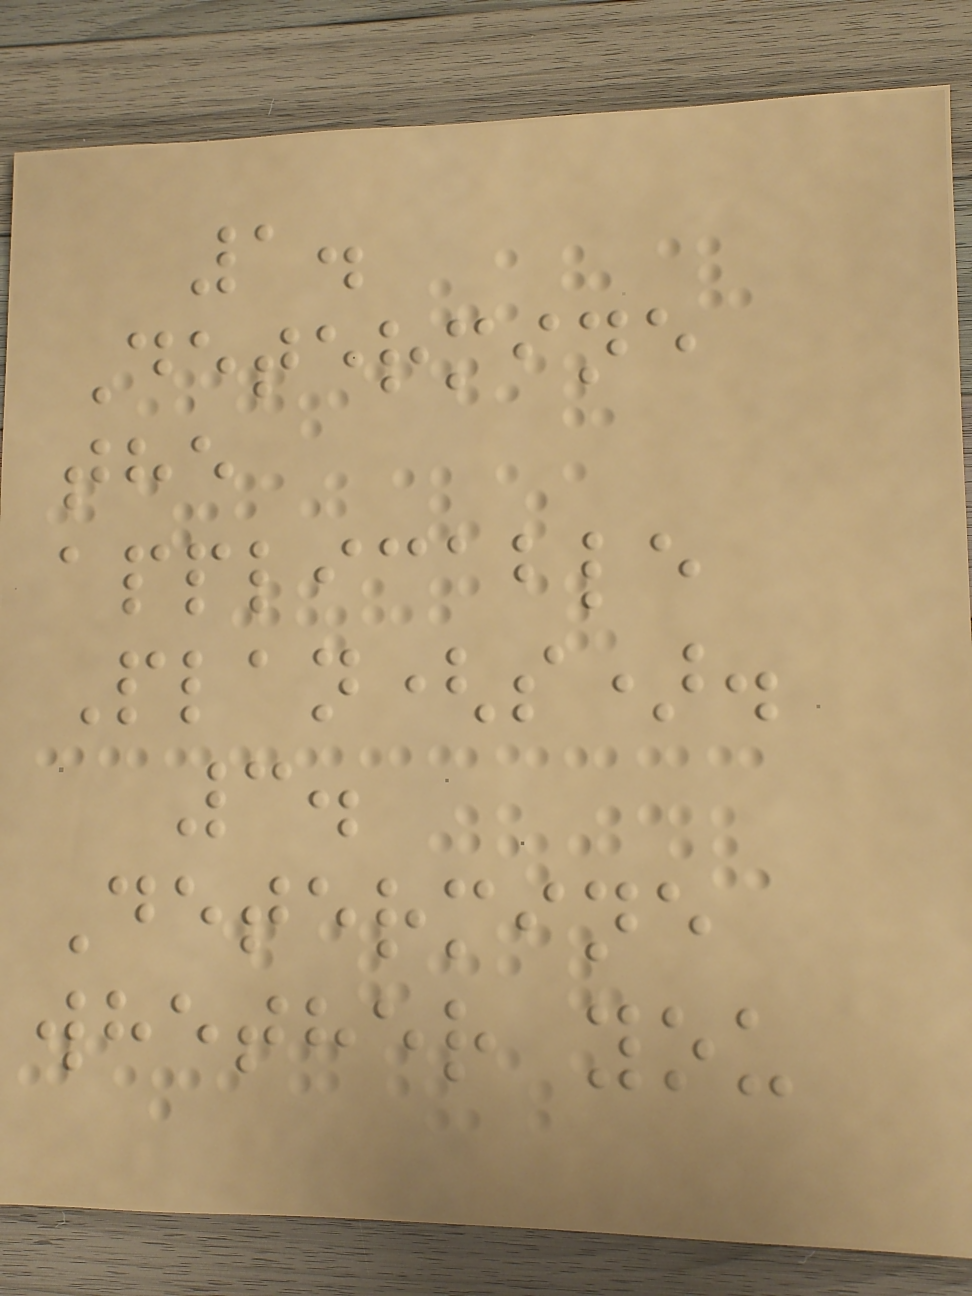1.
Determine
the
applicable
Plan(s).
3.
Determine
whether you
